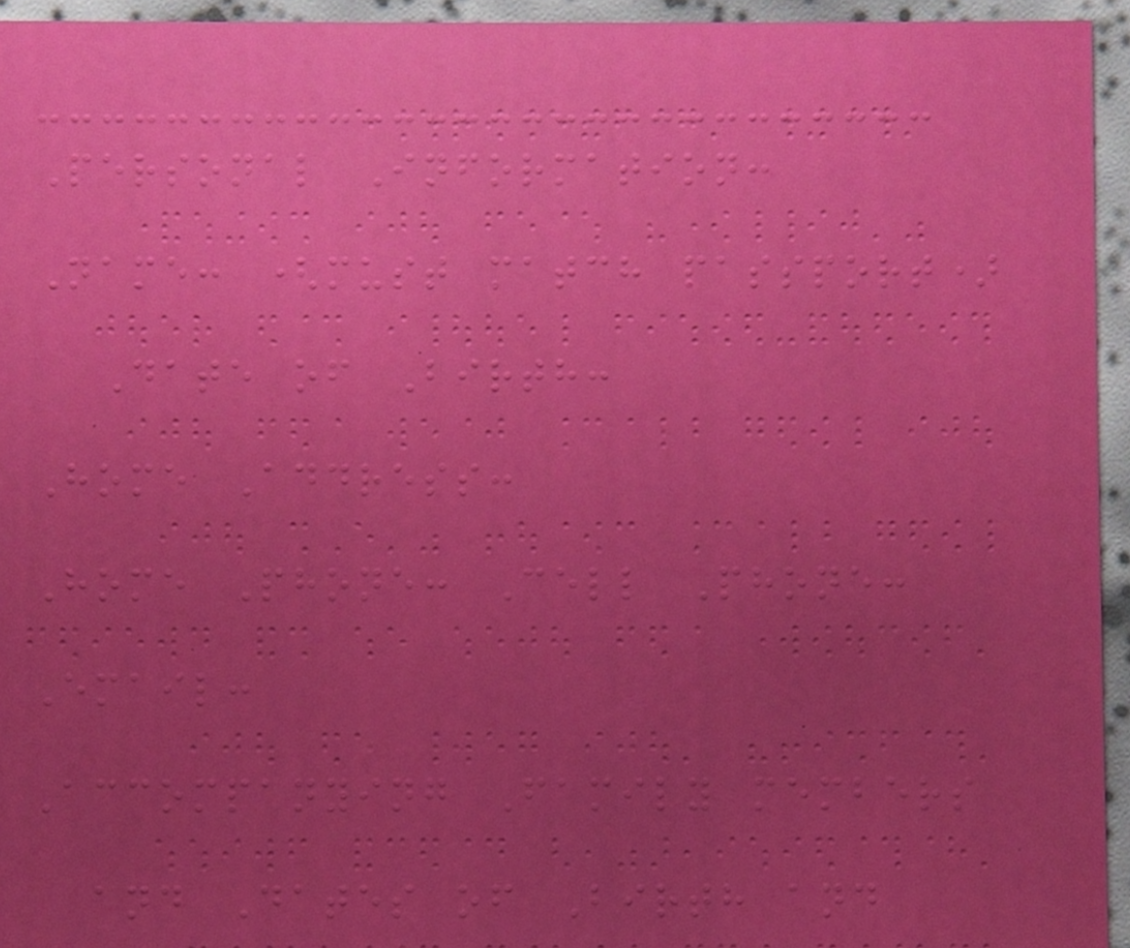Personal Information:
Name: (must match passport)
Date of Birth:
Home Address:
Home Phone: Cell Phone:
Email:
Accompanying Family members
and Dates of Birth and
